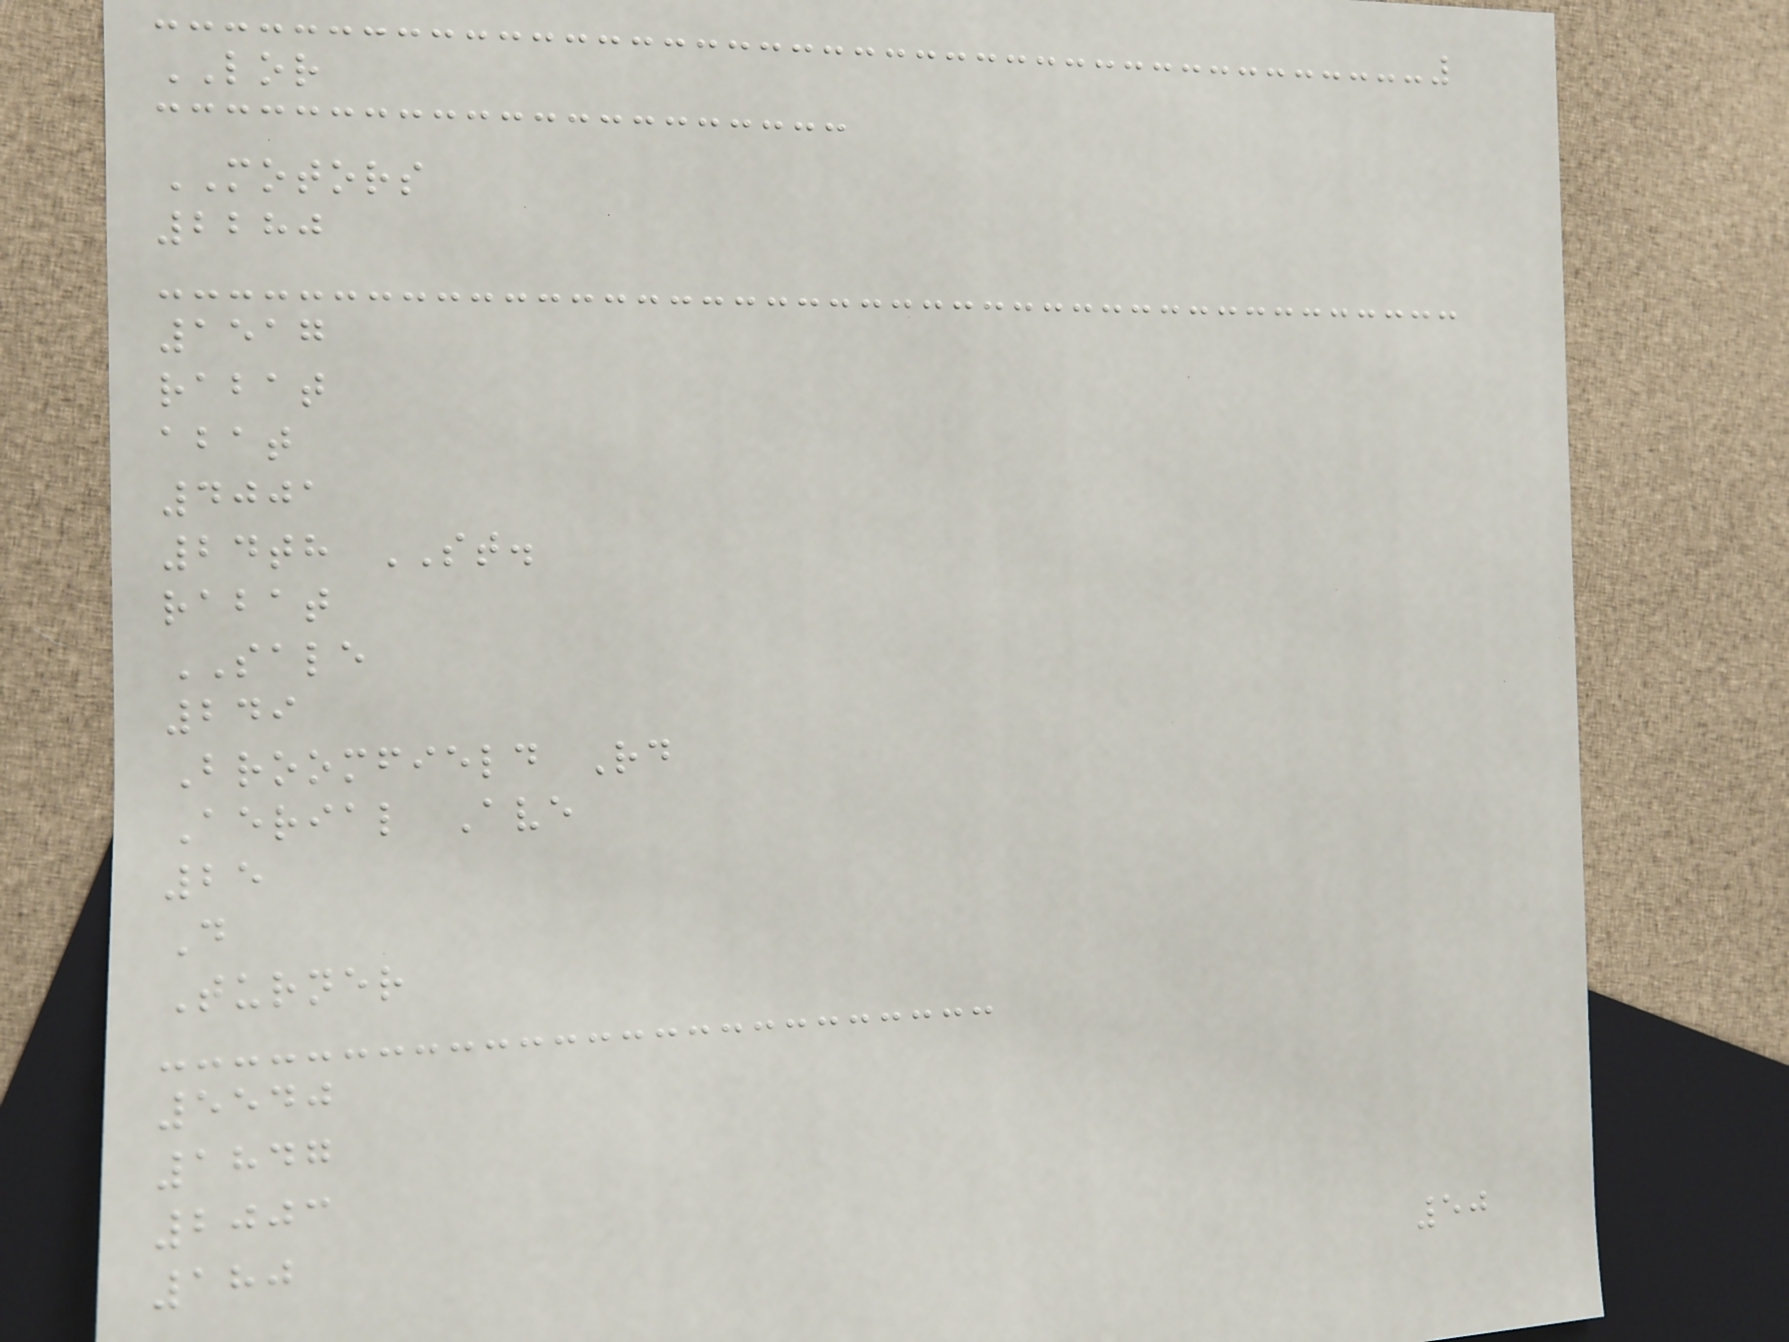LOR
MOTORS
2280
1517
rabat
abat
4001
24th ST.
rabat
SALE
249
Broomfield Rd
Aerial Ave
25
D
Turner
5540
1847
2003
180
50
